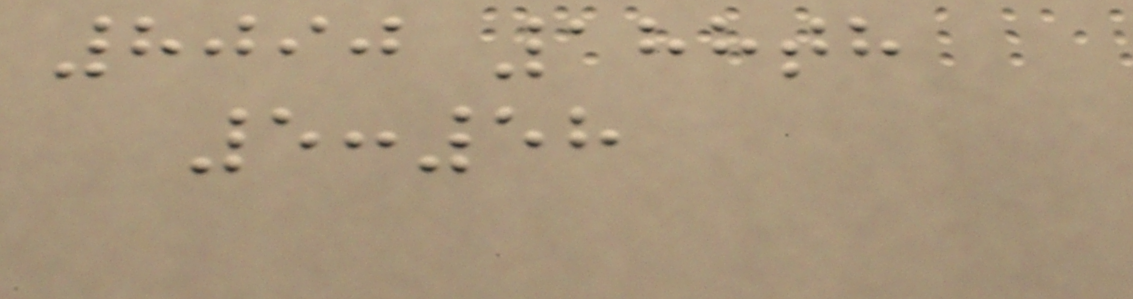8090 188th
5:58
